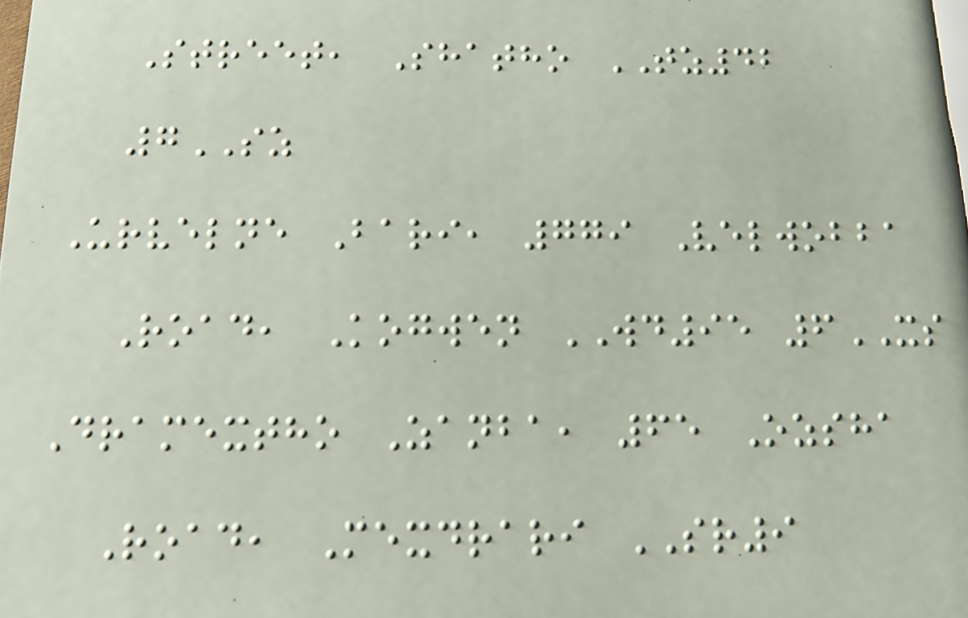Street, Shatho TZ42
7SZ
Urvelne Bari, 779 Velwobba
Road, Kogwen WD95 6XS
Dramextho Zanba, 65 Ozsha
Road, Mexdrari SR9
